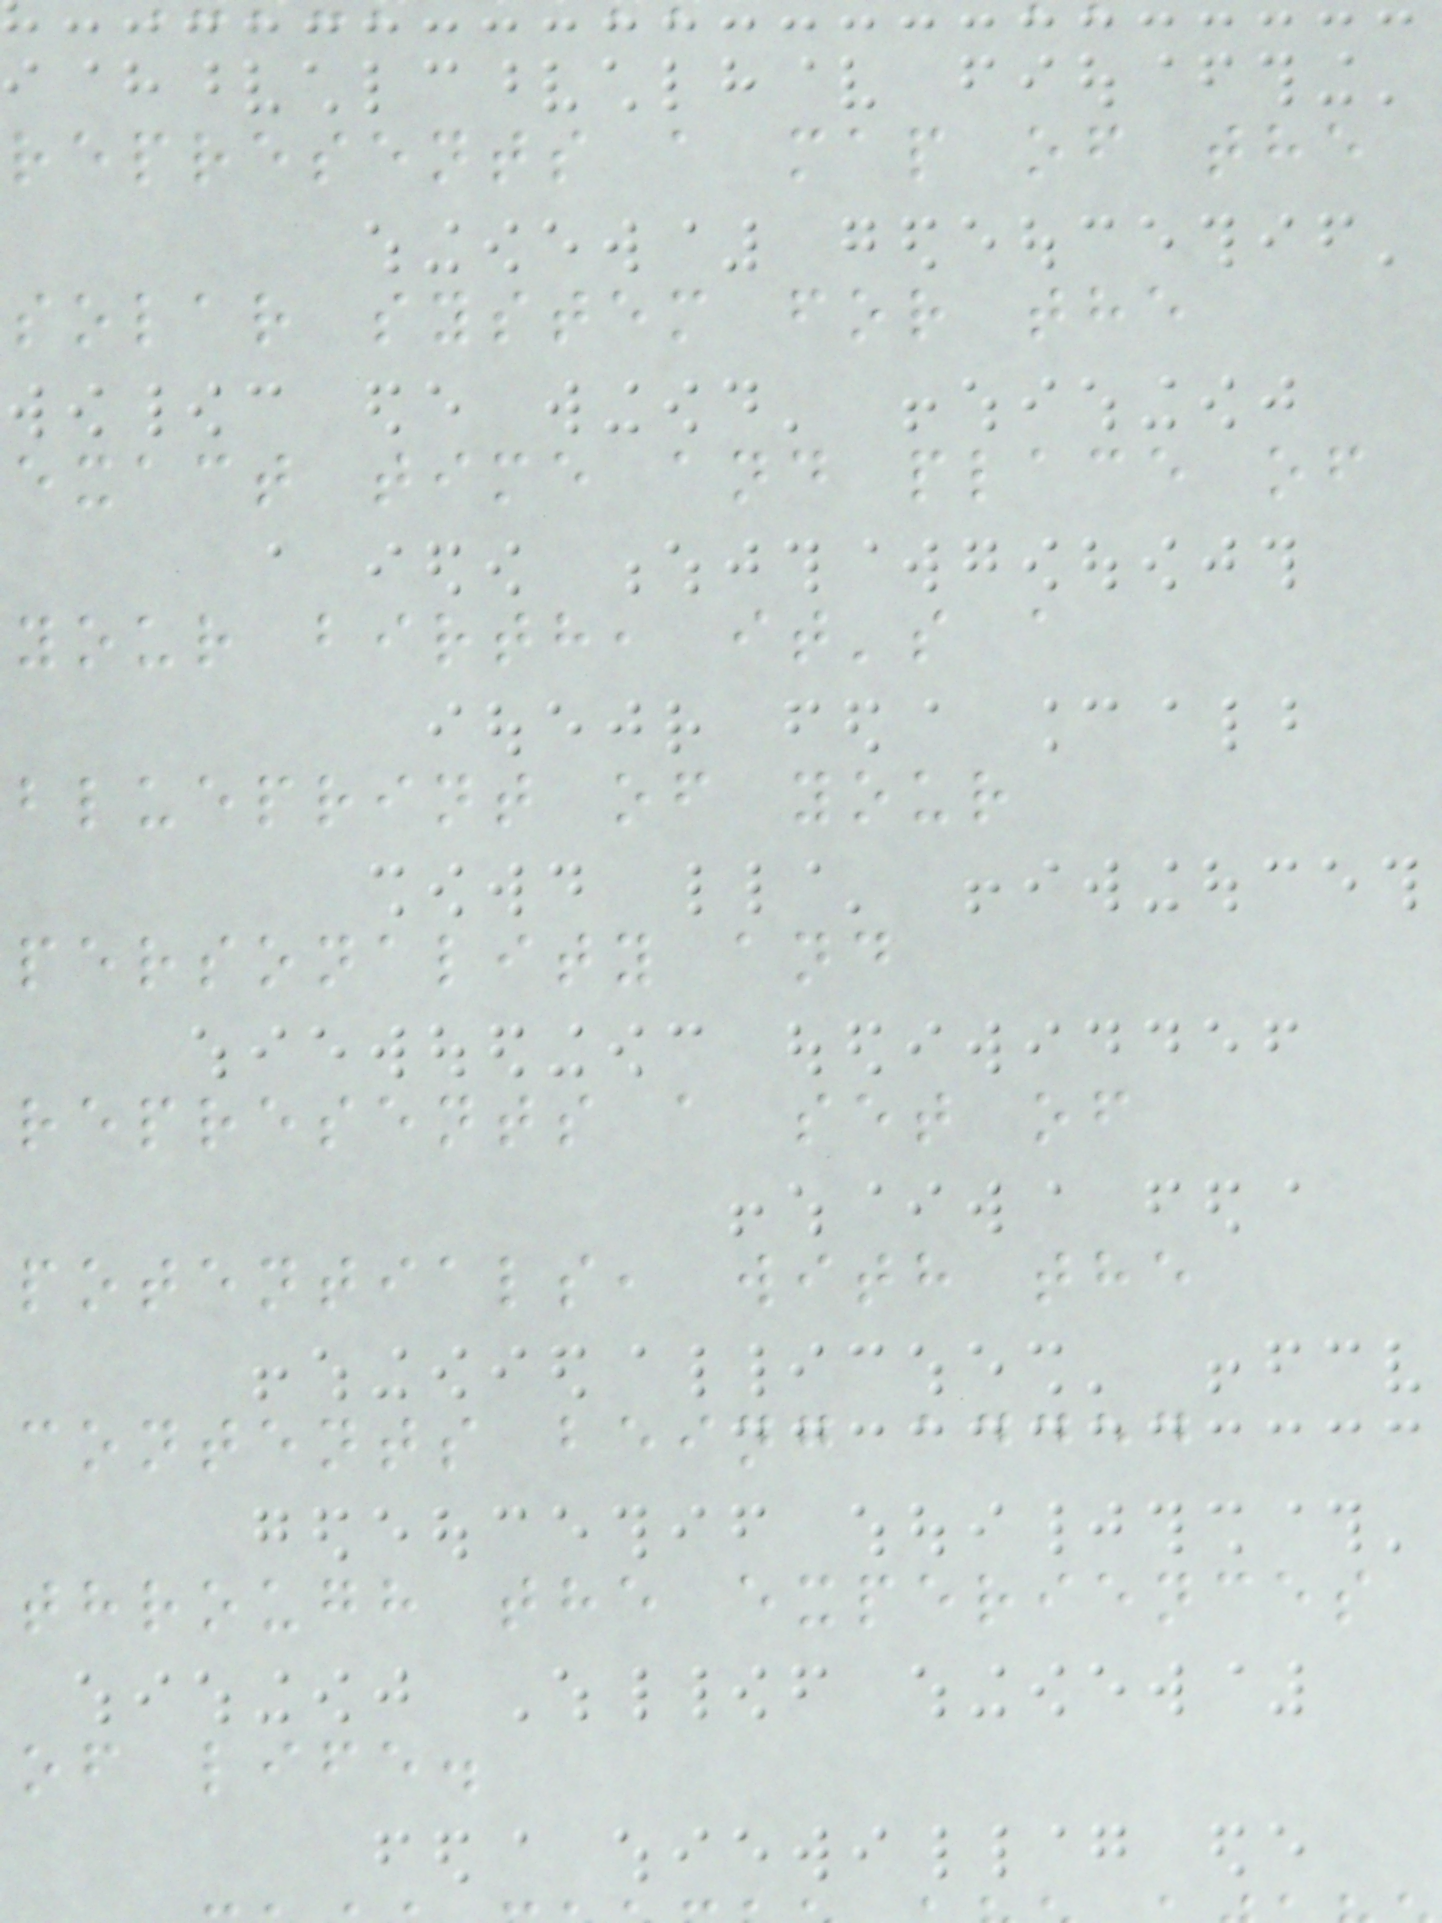represents a map of the
solar system for the
exact time and place of
your birth, it's a
blueprint of your
personality and
represents a set of
potentials, with the
contents being added
through the experiences
of life.
